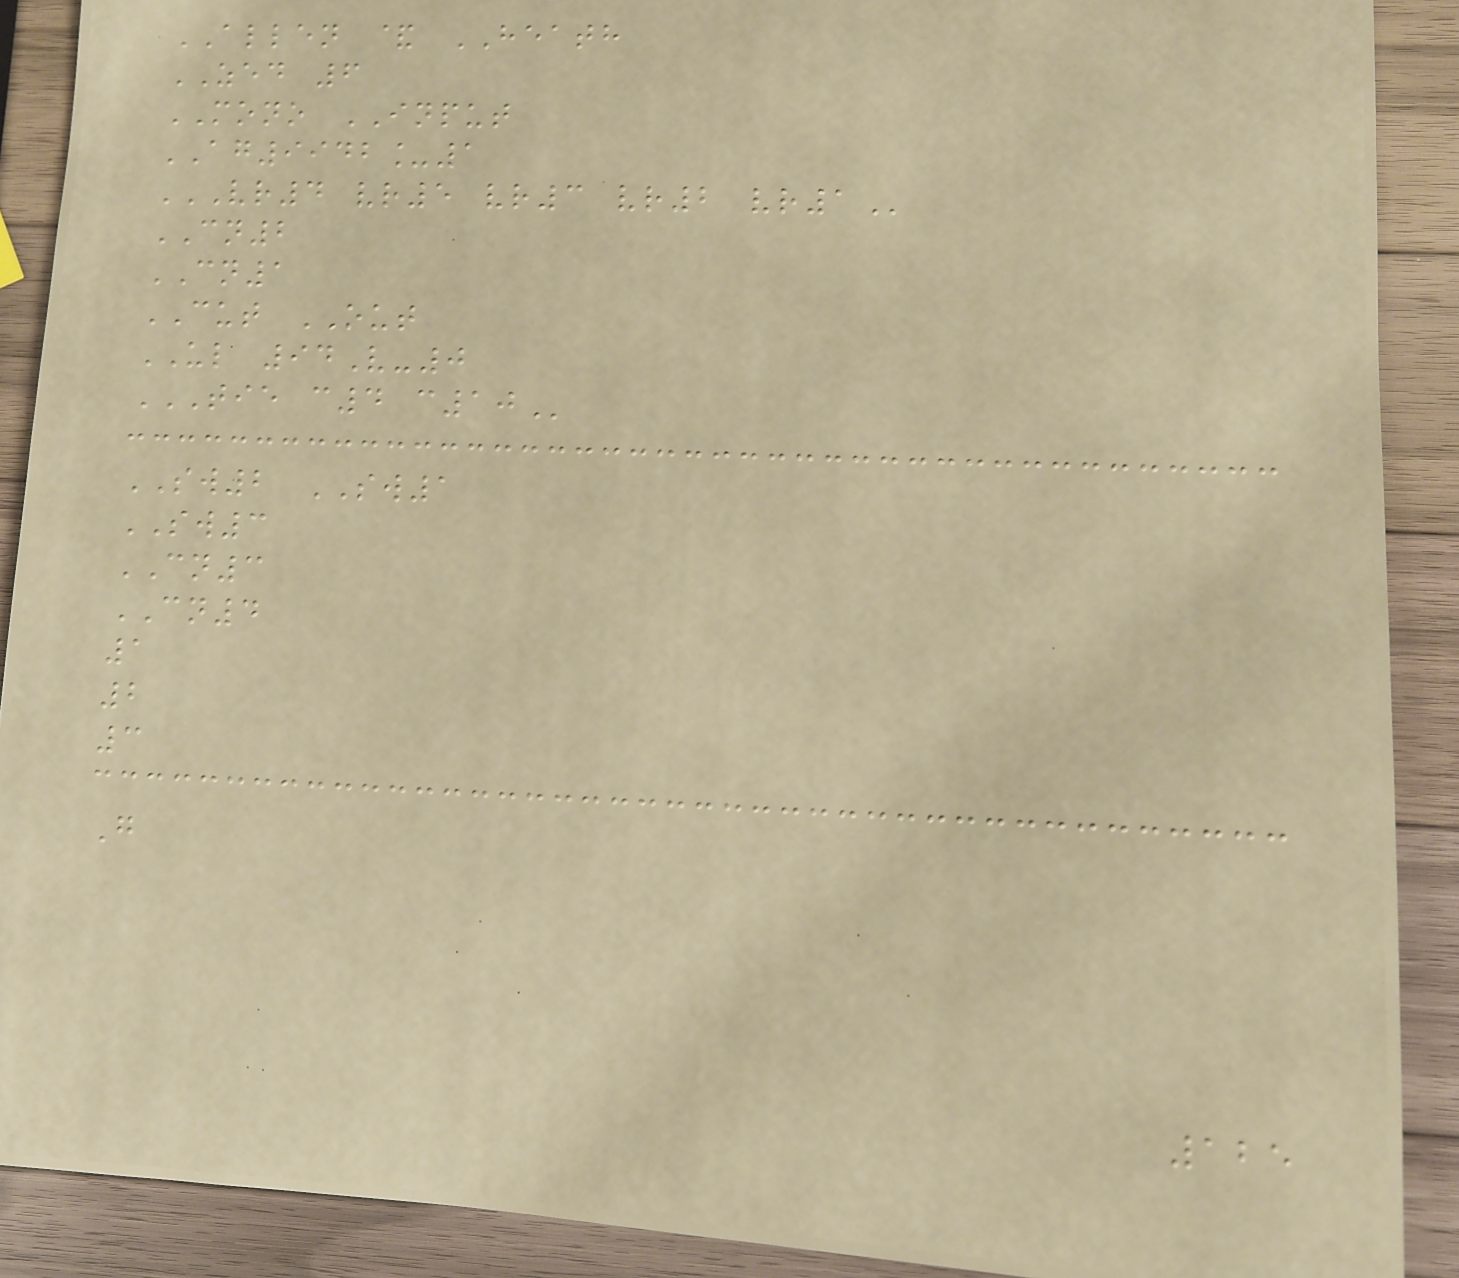ALLEN & HEATH
ZED 6
MONO INPUT
AG9942_1
VR4 VR5 VR3 VR2 VR1
CN2
CN1
CUT OUT
UL 94V-0
TIE C4 C10
SW2 SW1
SW3
CN3
CN4
1
2
3
G
125
